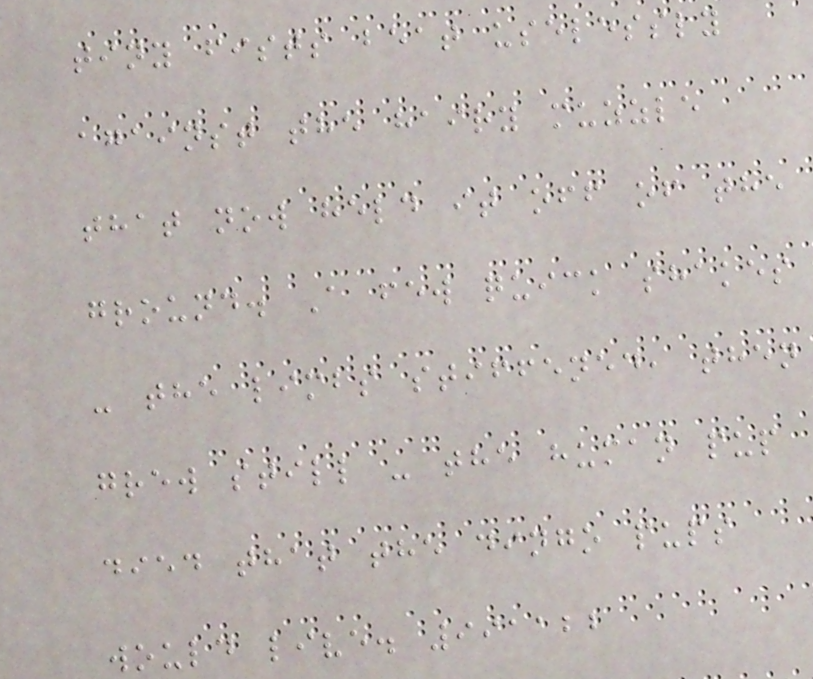tiny fists beat uselessly
against the hairy muzzle
that now held it off of the
ground. A few quick shakes
- the limbs stiffened, then
grew still - the human pup
died that the dingo pups
would live. 991122
